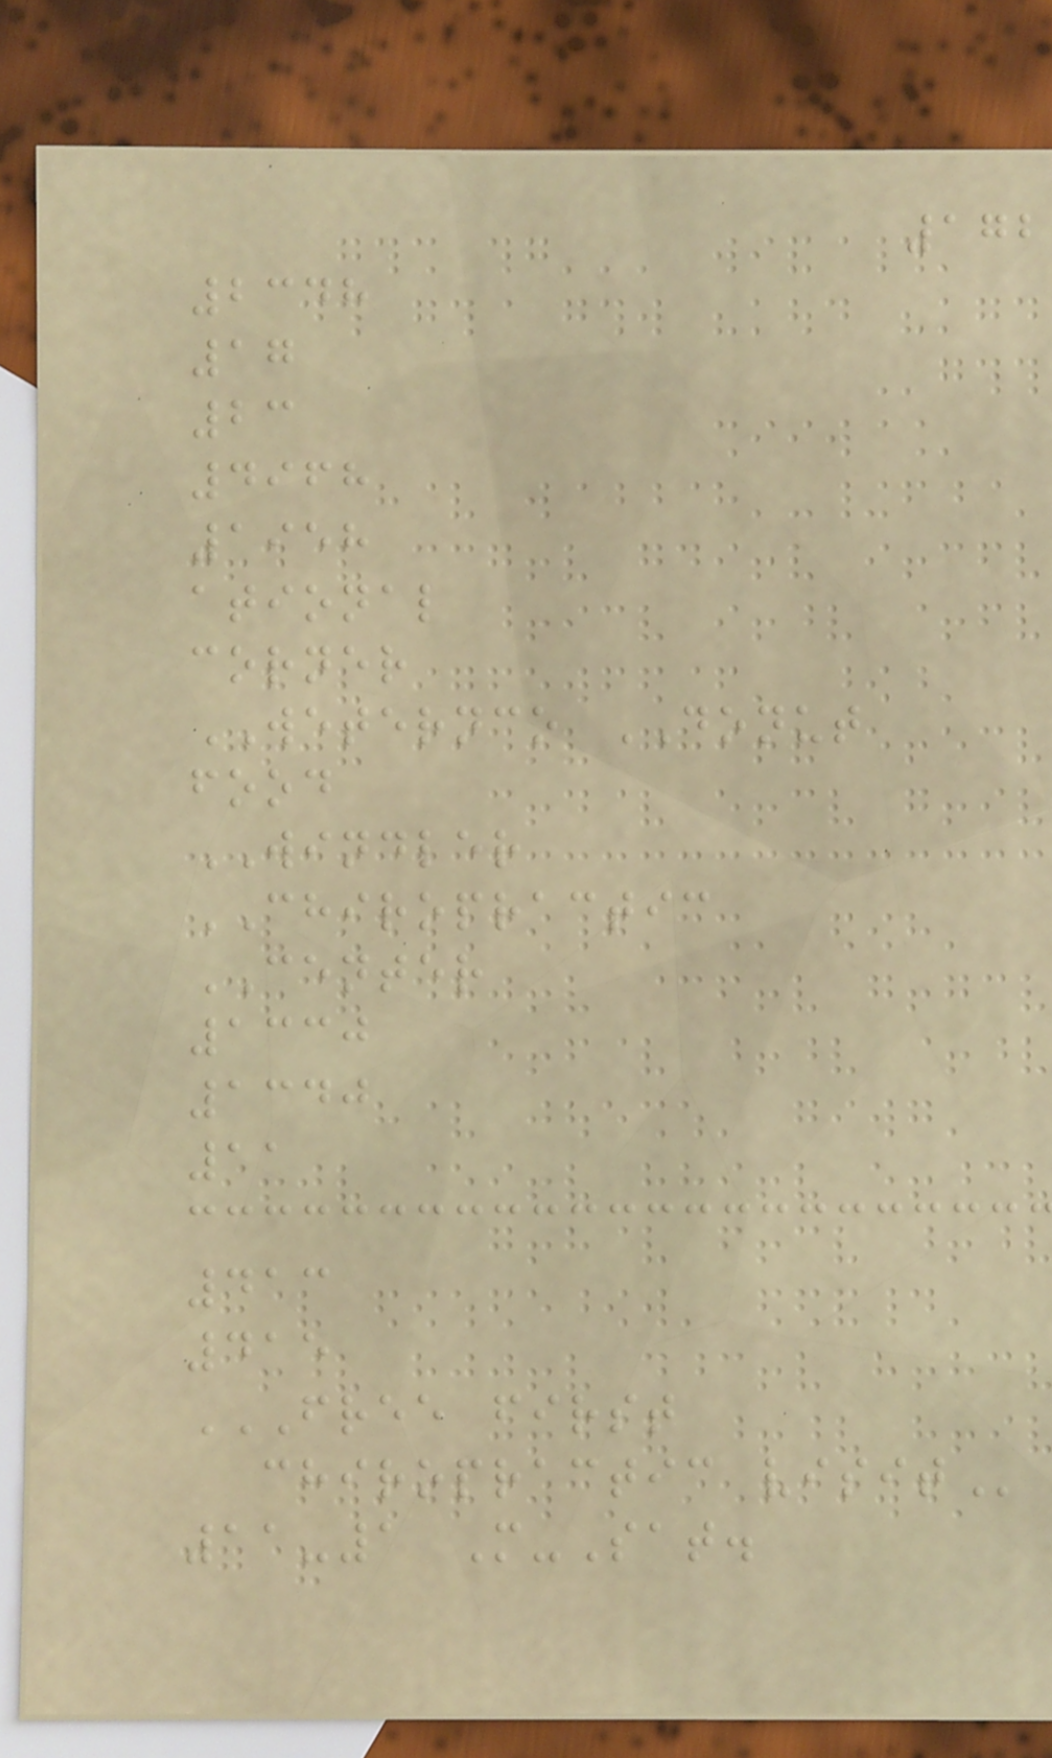172
2348
17
23
4968
1958
ational
corner
WETERNCO DONUT
food
WINDLER
CHIROPRACTIC
CENTER
1330
1340
11
413
415
FREE FIRST
CHIROPRACTIC VISIT
11-1 M-Sat.
